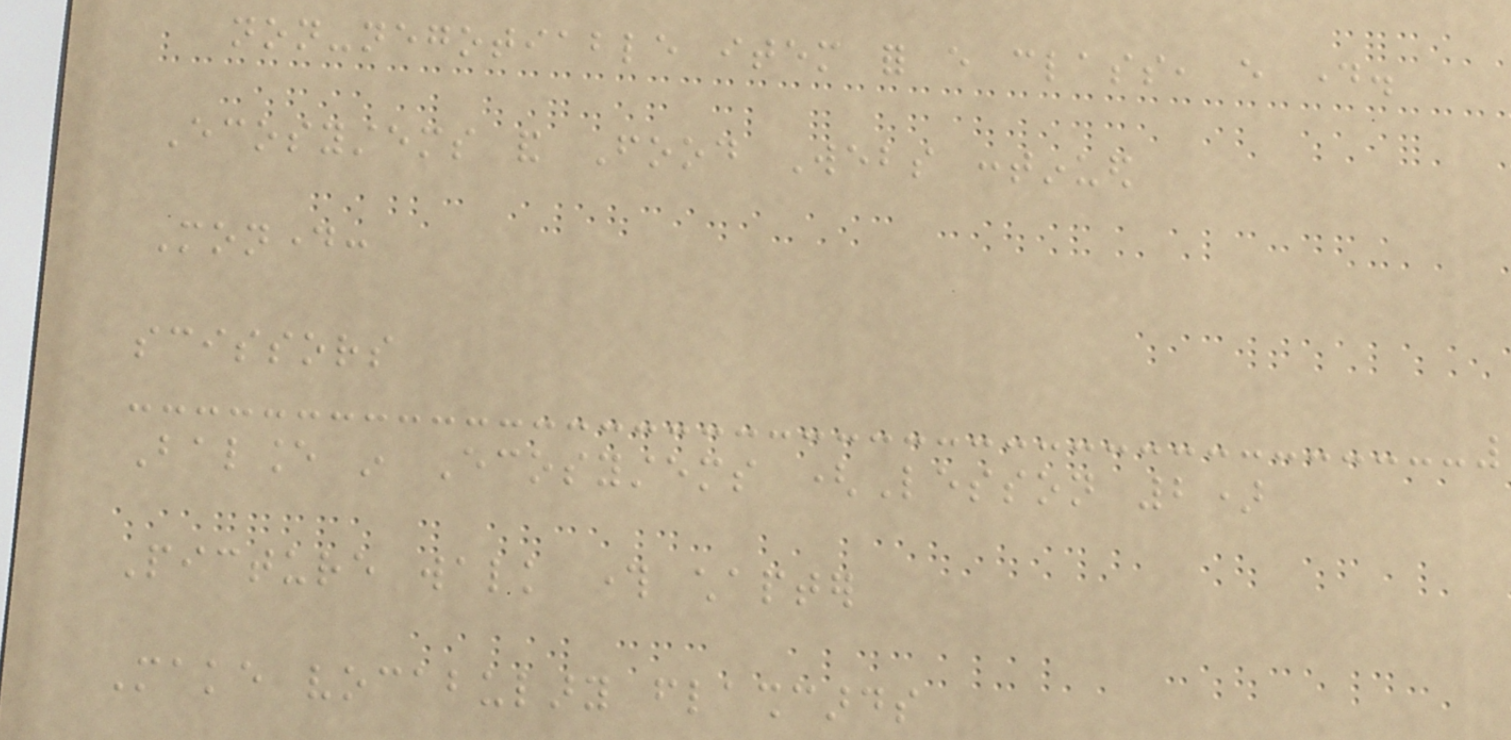non-negotiable item for every class, every day.
Ecosystems and Food Webs continued
Monday:
scissors
Balance in Ecosystems (Lesson 2)
Picture walk through chapter
Make vocabulary flashcards
